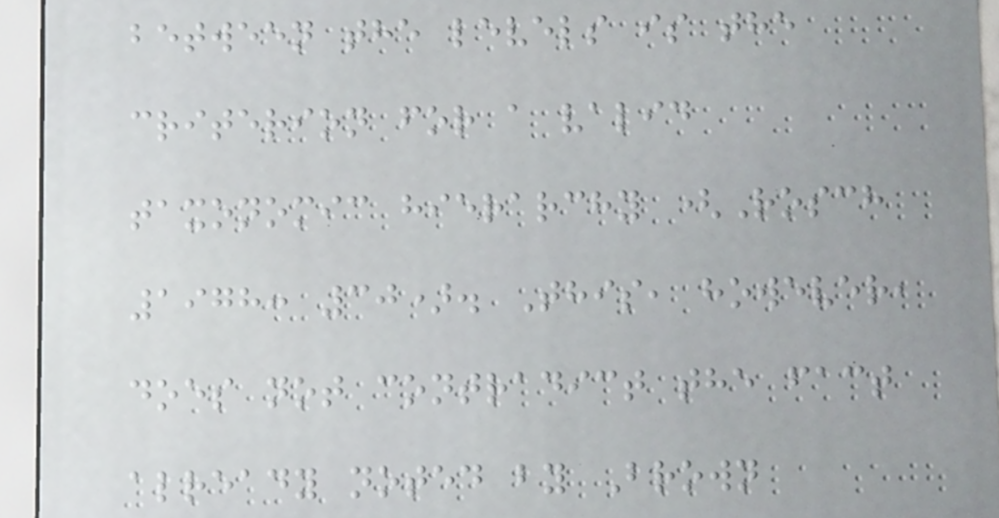between the levels is the
criterion for a valid
taxonomic hierarchy (Rosch
1978: 30). This, however,
does not contradict the fact
already noted by Brown
